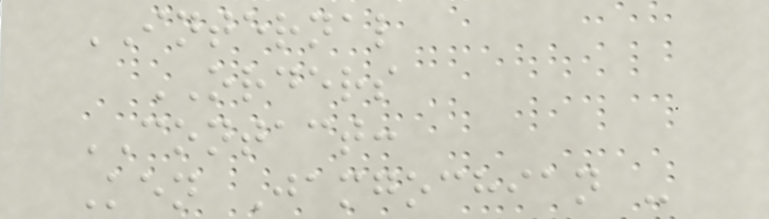INTERNAL
ORDERS
CONTACT:
Ken Jamgochian -
